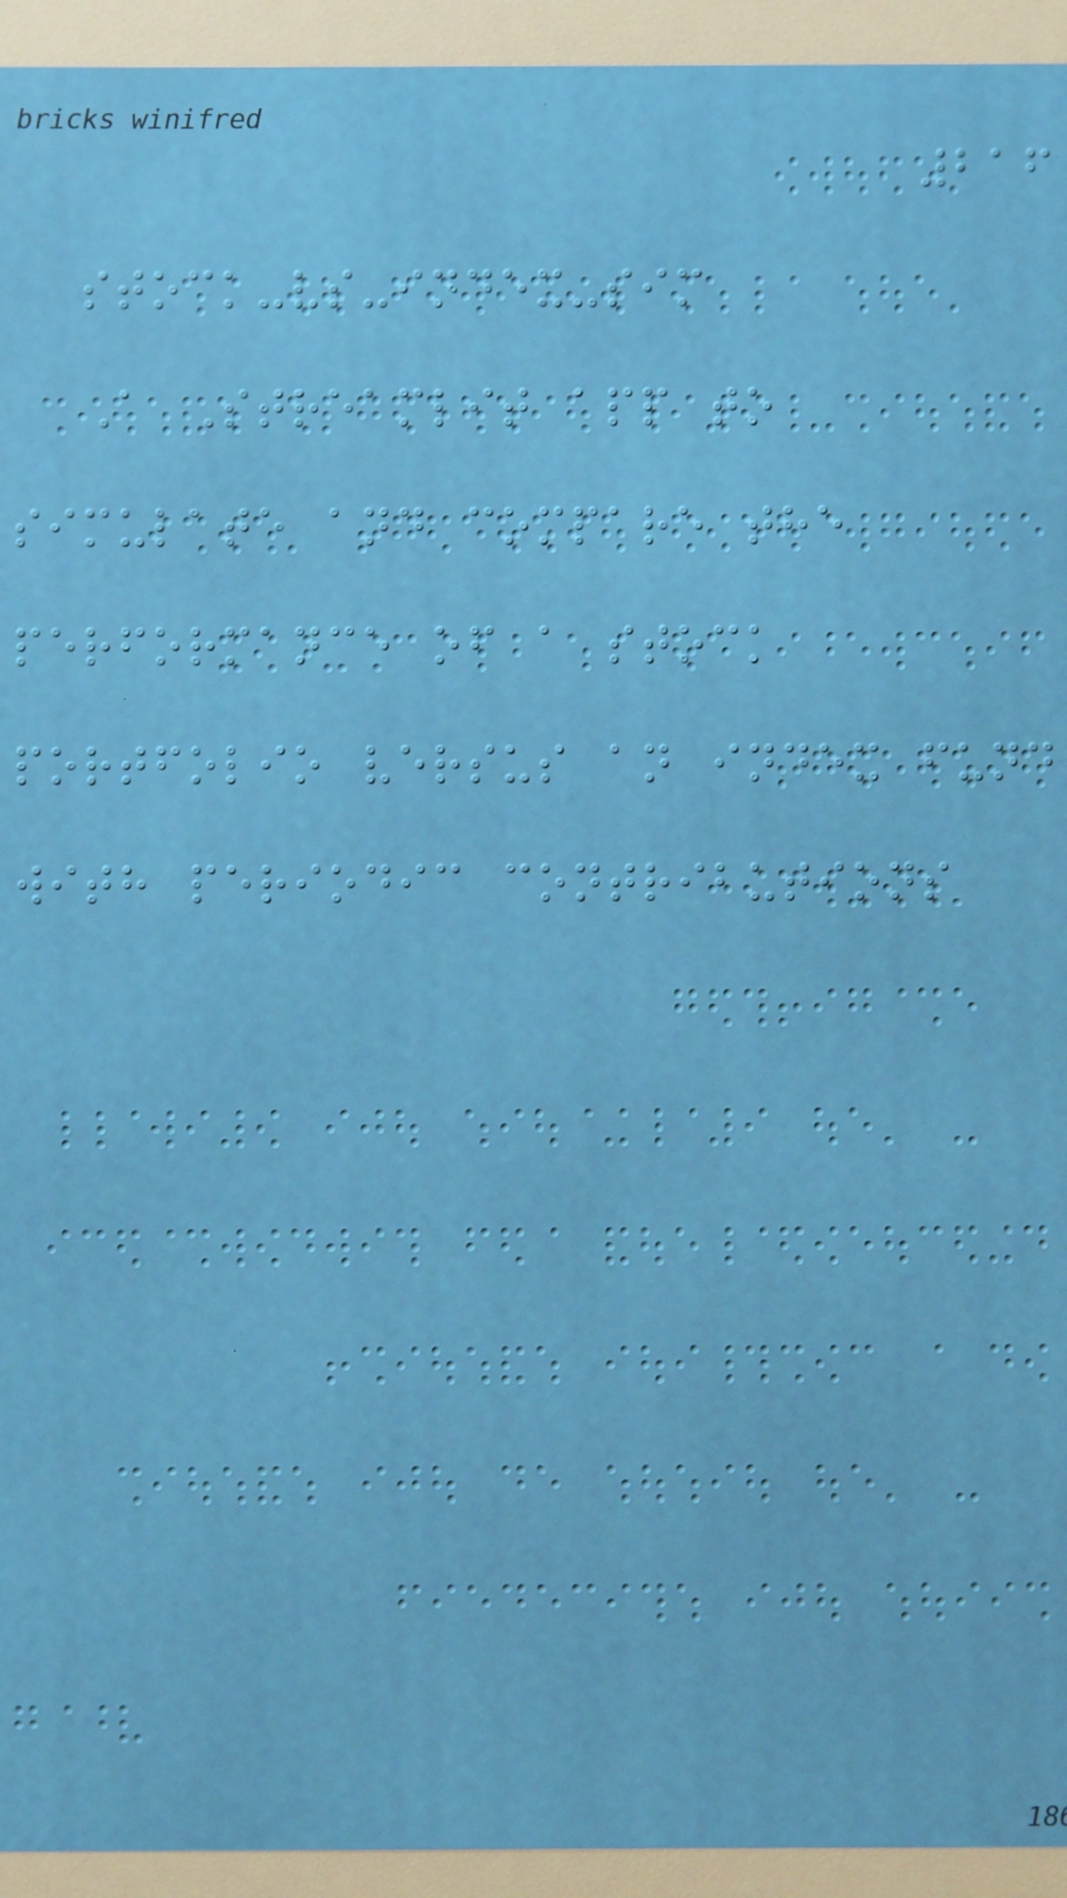216
stock-vs-index-sim
A Streamlit app to
simulate and compare the
performance of a stock
portfolio versus an index fund
with periodic contributions
